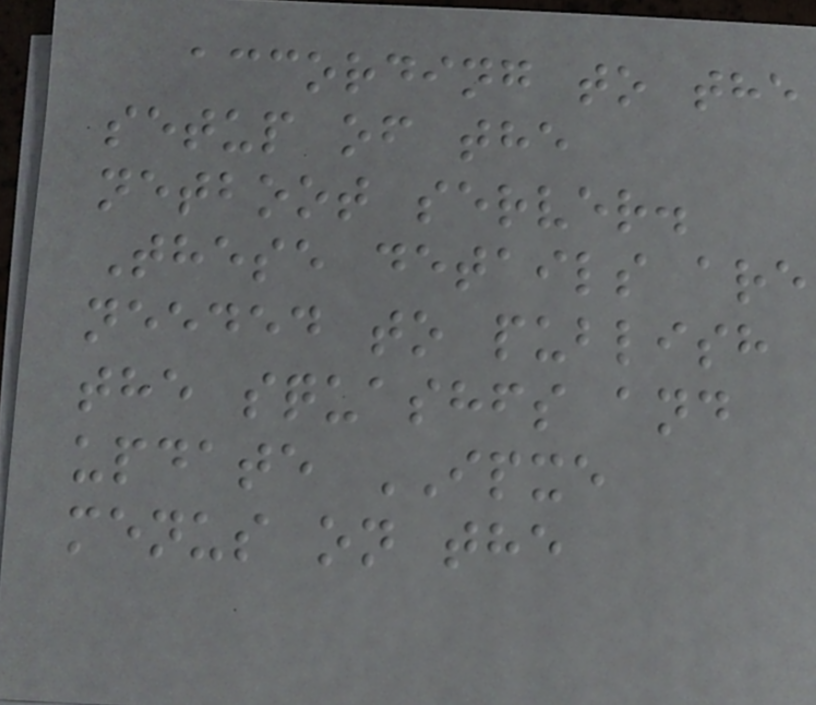according to the
setup of the
netboot server.
These details are
needed to publish
the squashfs and
update IPXE
menus on the
